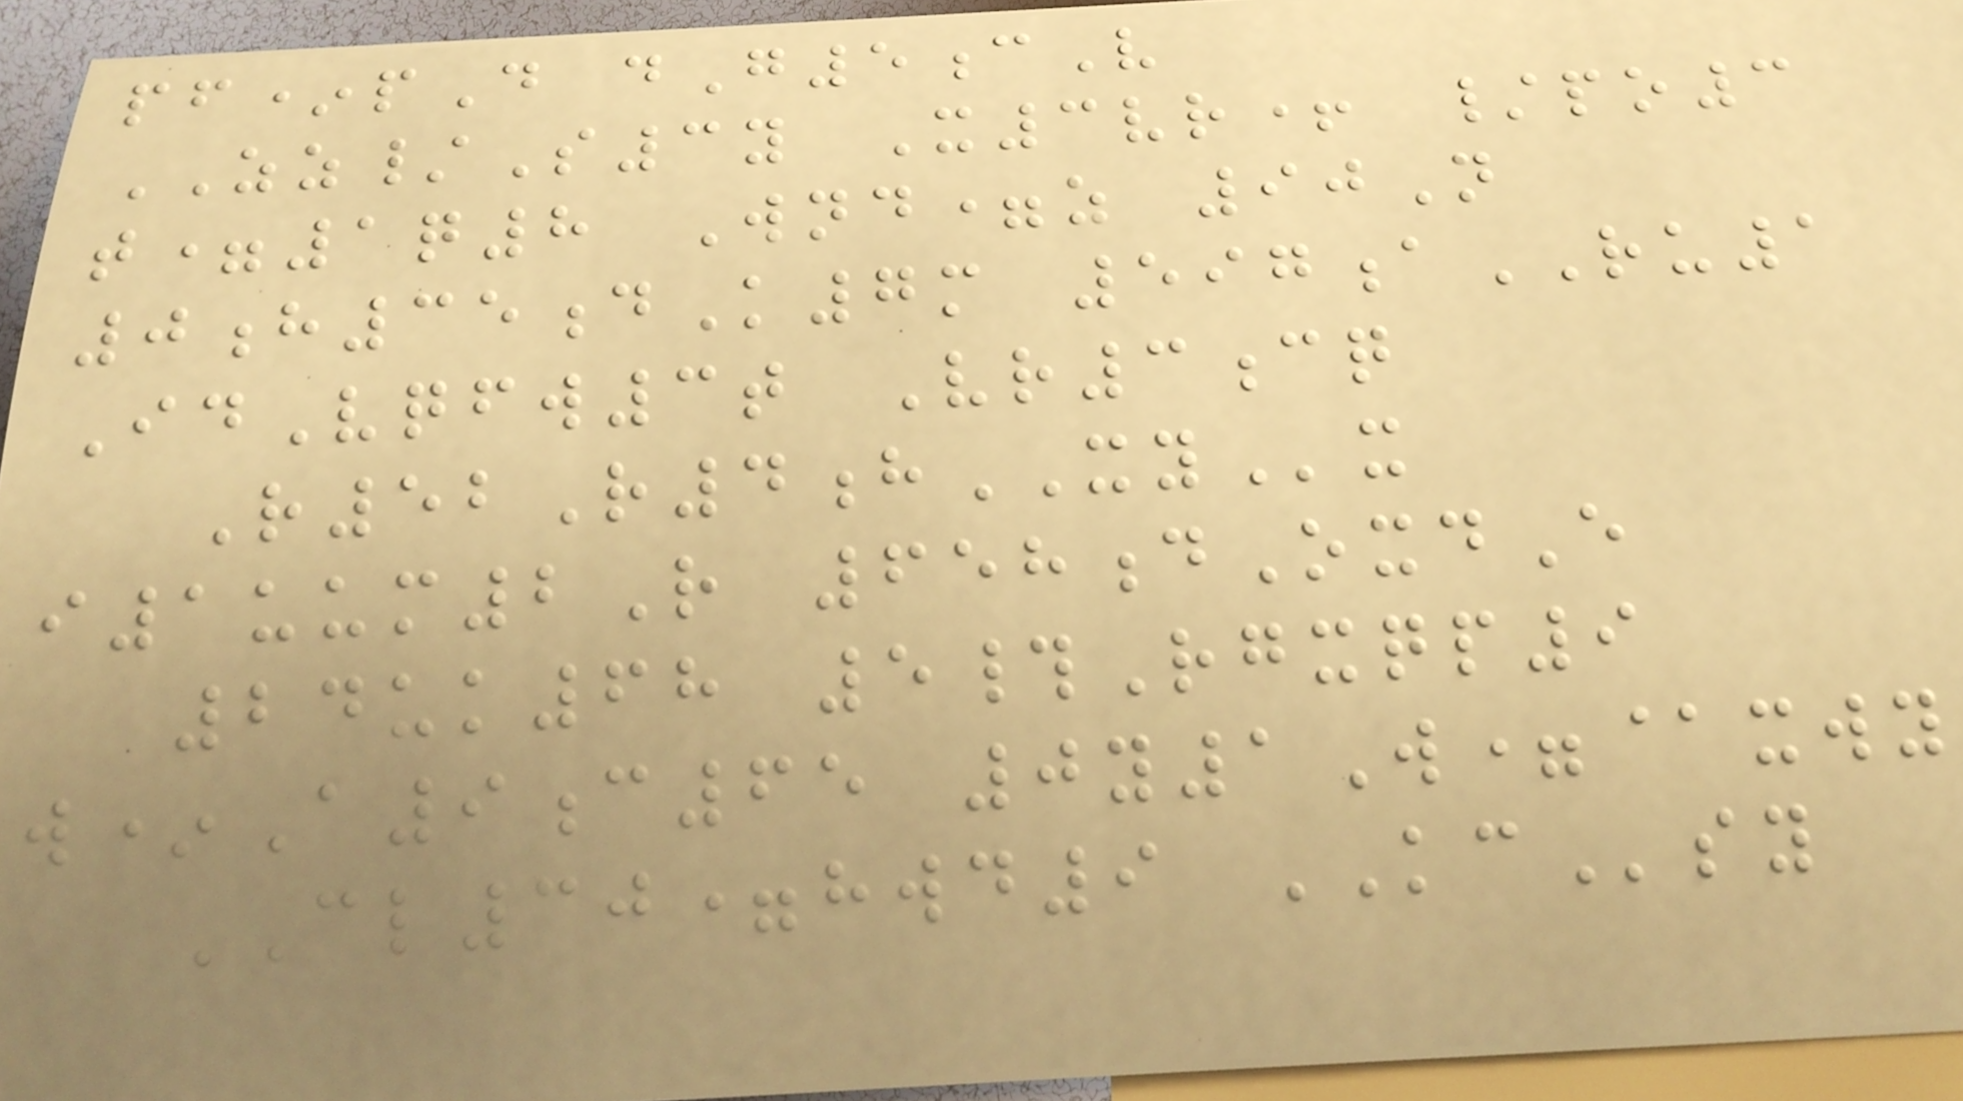pf*pD dG5cV
ZZ/S3y X3vr+ /po3
t=1q8 Wnd=z 90N
0h35dK7m 597aRU1
IdVqfw3t Vr3cq
R52R4hXYx
i1uum2R 658dOxdE
24uk68 5#Rgxqp9
w*A9c65 0y1W=@xwy
CL30=hwd9 KCsy
